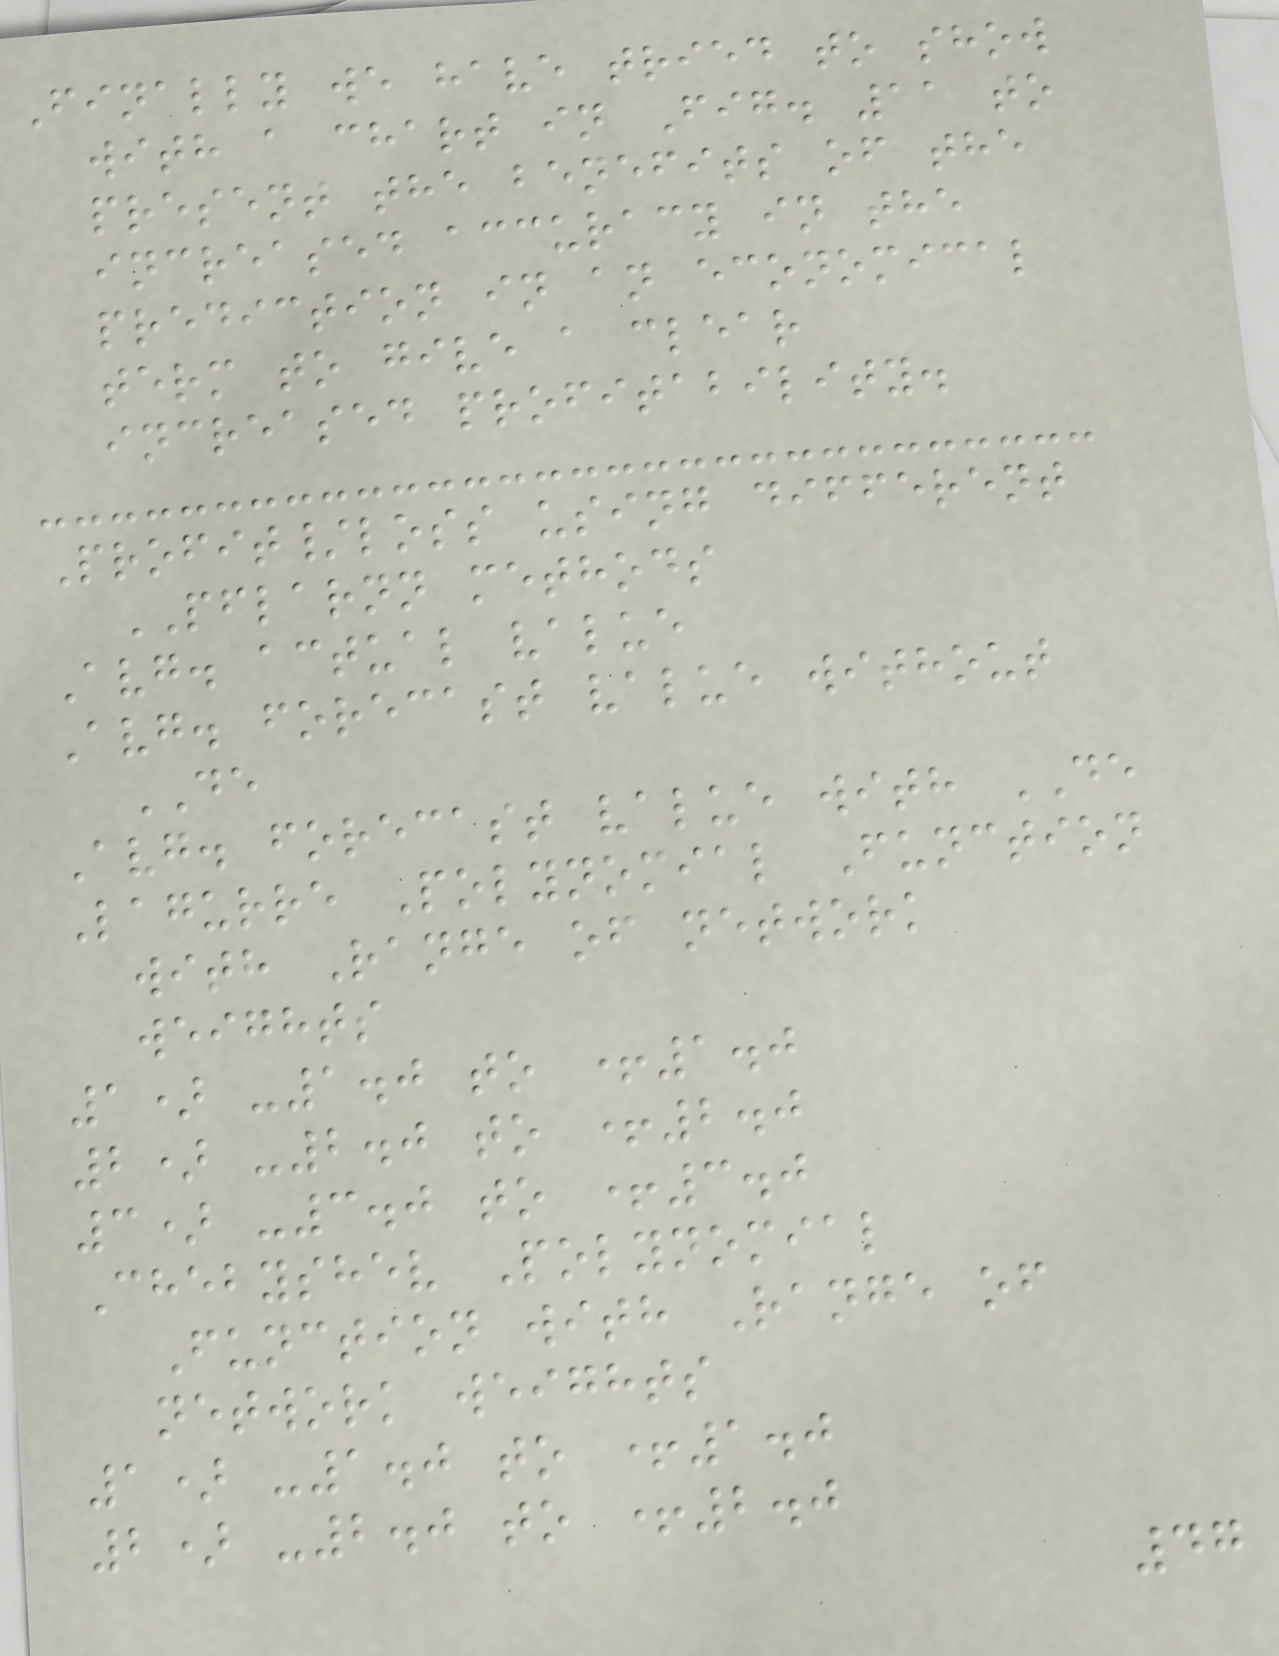Finally we have tried to show
with a chart in Fig. 11 to
present the benefits of the
increased accuracy in the
prediction in an economical
term to give a clear
increased profitability.
Profit/loss using different
PFLARNN methods
Avg. actual value
Avg. forecast value without
DE
Avg. forecast value with DE
Lagurre Polynomial Function
with Range of network
weights
1) -1.0 to +1.0
2) -2.0 to +2.0
3) -3.0 to +3.0
Chebyshev Polynomial
Function with Range of
network weights
1) -1.0 to +1.0
2) -2.0 to +2.0
47
